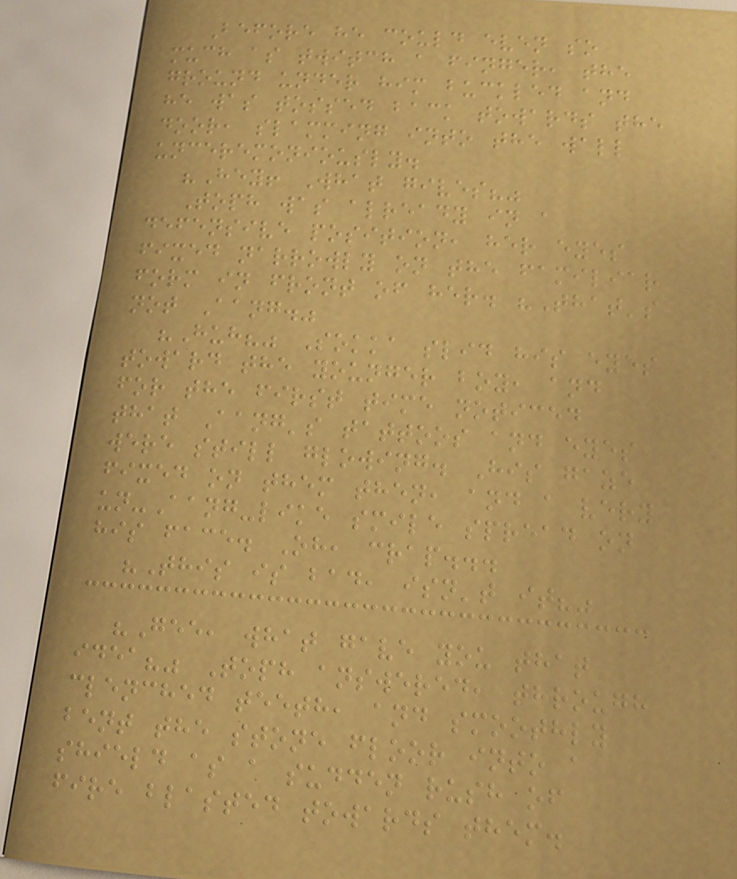Before he could even so
much as twitch a finger, the
ground under him buckled and
he was tossed back towards the
door, slamming into the wall
unceremoniously.
"Hey! What gives?"
Toph was already in a
defensive position, her eyes
fixed narrowly on the familiar
form in front of her. "That's
not Aang."
"Huh?" Sokka slid his eyes
toward the younger boy, and
for the first time noticed
that Aang's tattoos and eyes
were still glowing. His gaze
fixed on them then, and a very
un-Aang-like smile spread on
his face. Oh, crap...
"This is bad, isn't it?"
"Gee, what gave you that
idea?" Toph answered, through
clenched teeth, and smoothly
bent the stone floor into a
shield as a sudden rush of
fire blasted towards them.
